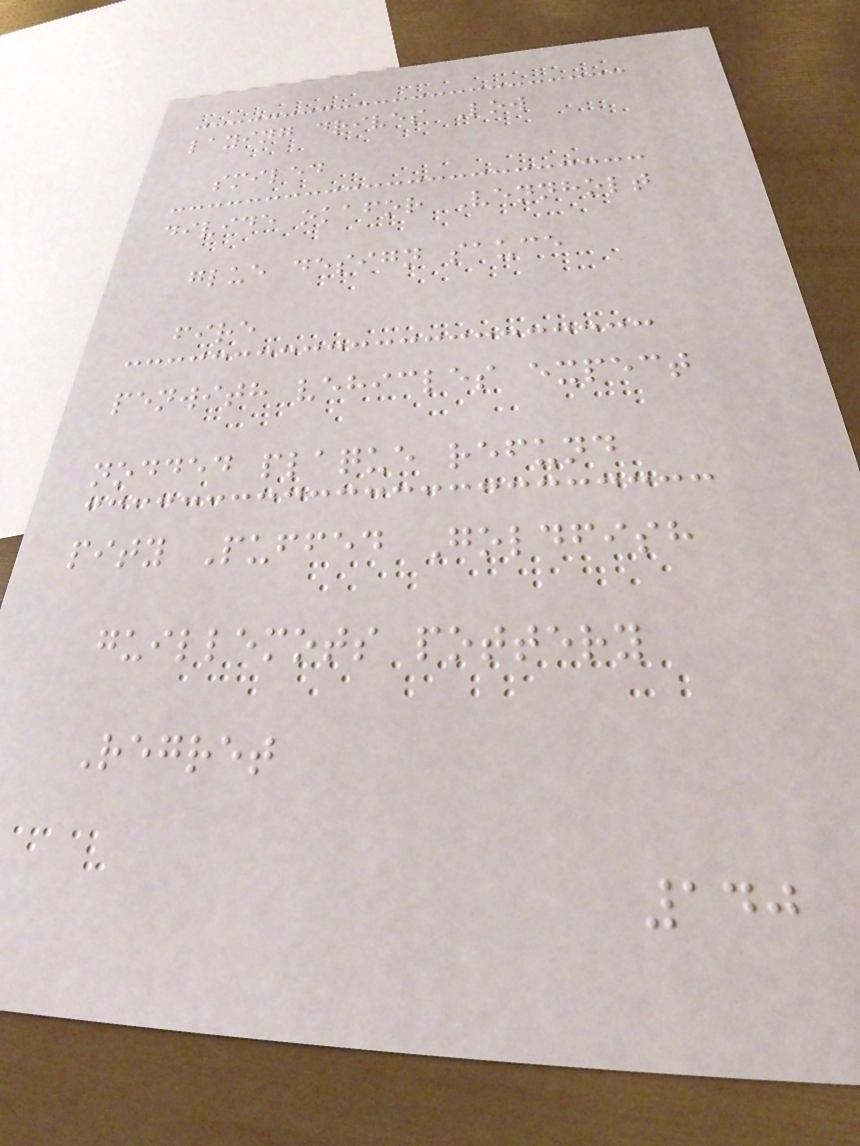laying drives Low
smiled
divide okafor Vennholt
glue design sauce
fire
penwith vehicles expect
nodded plaque refund
pity Puffed Goldfish
guillemots pottery
Regret
140
